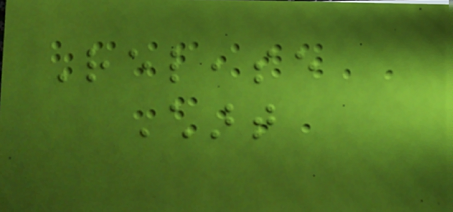Release
Chart
